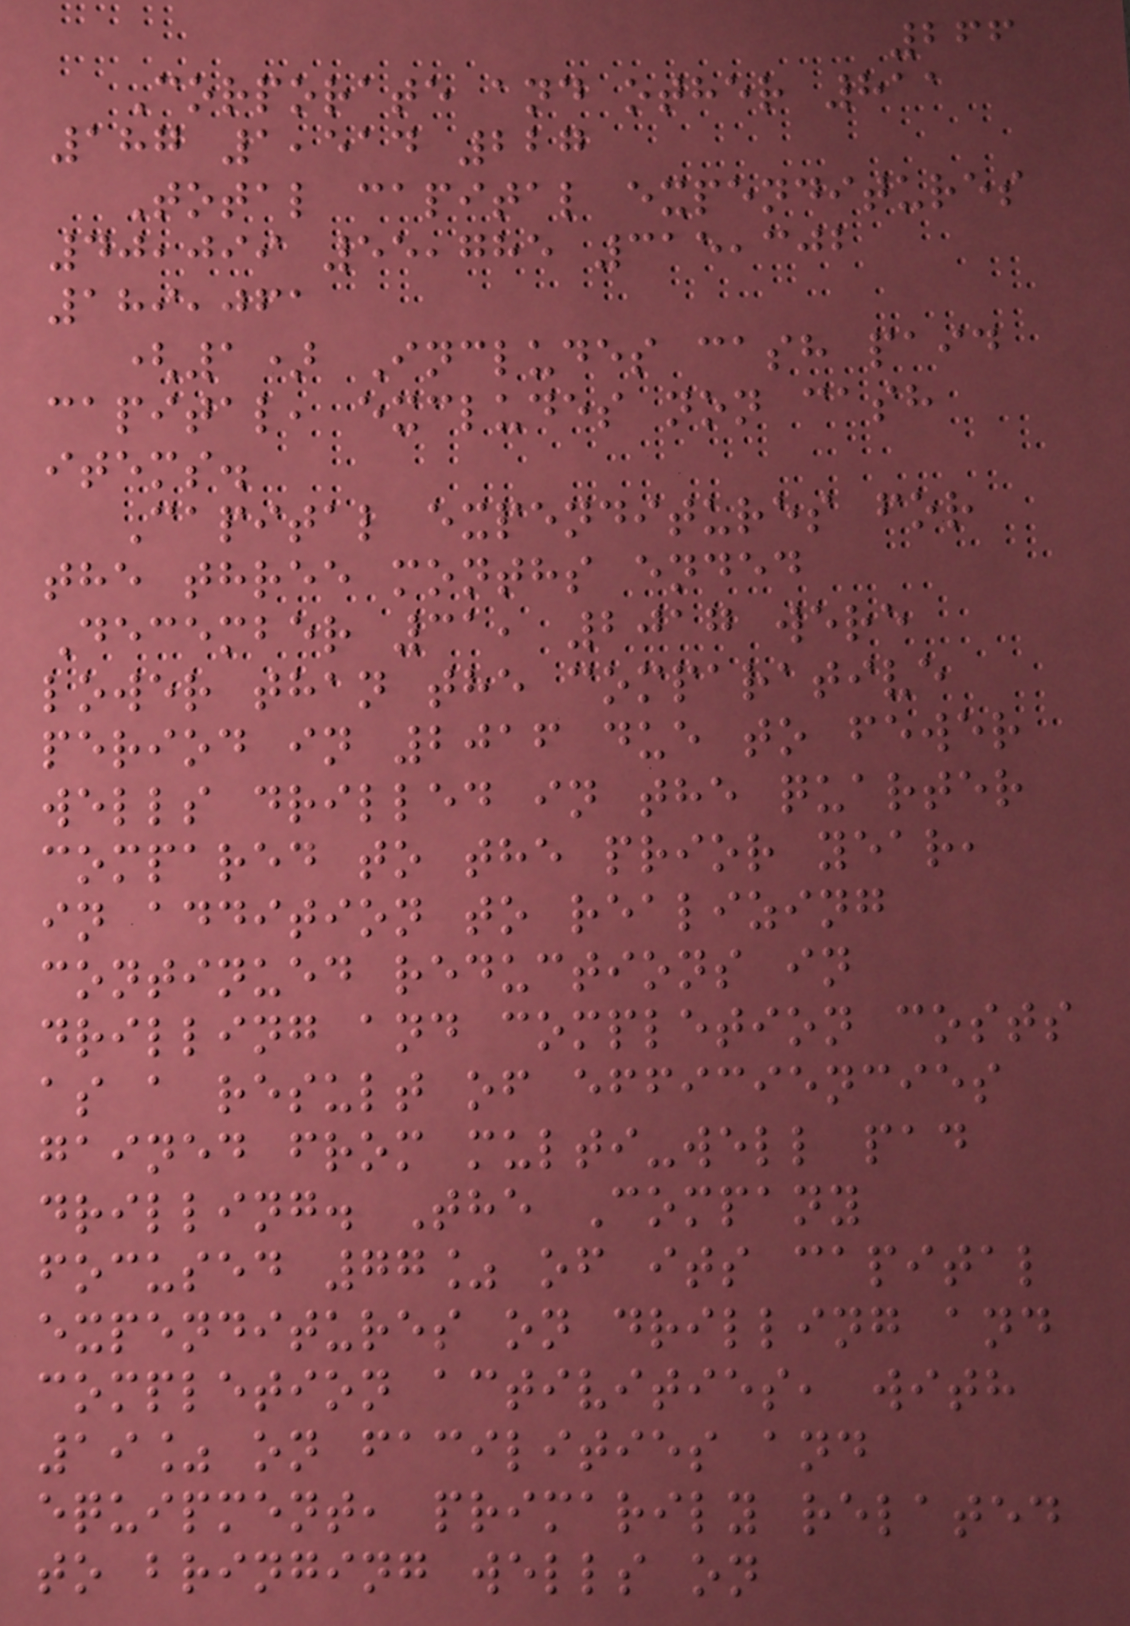266
Corporate and other 811
187 1,514 227
Total capital expenditures
40,099 55,785 315,302
189,061
(1) Includes cash paid
capital, excludes non cash
items.
Capital expenditures for
the three months ended
December 31, 2017 were
lower than the comparative
period in 2016 due to fewer
wells drilled in the quarter
compared to the prior year,
in addition to realizing
continued reductions in
drilling and completion costs
as a result of efficiencies
gained from multi-well pad
drilling. The Company
focused 77% of its capital
expenditures on drilling and
completion activities, with
19% on facilities and
equipment, primarily related
to bringing wells on
